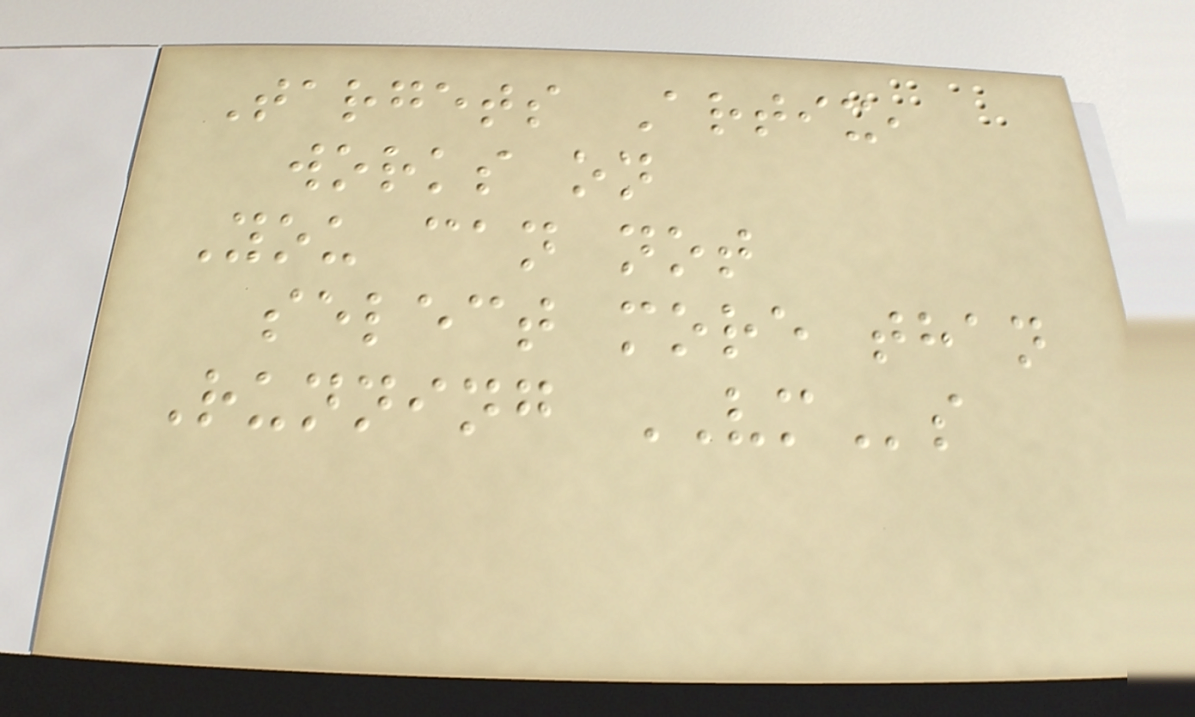Targets Artix,
works on
You can not
select more than
Running VMs
